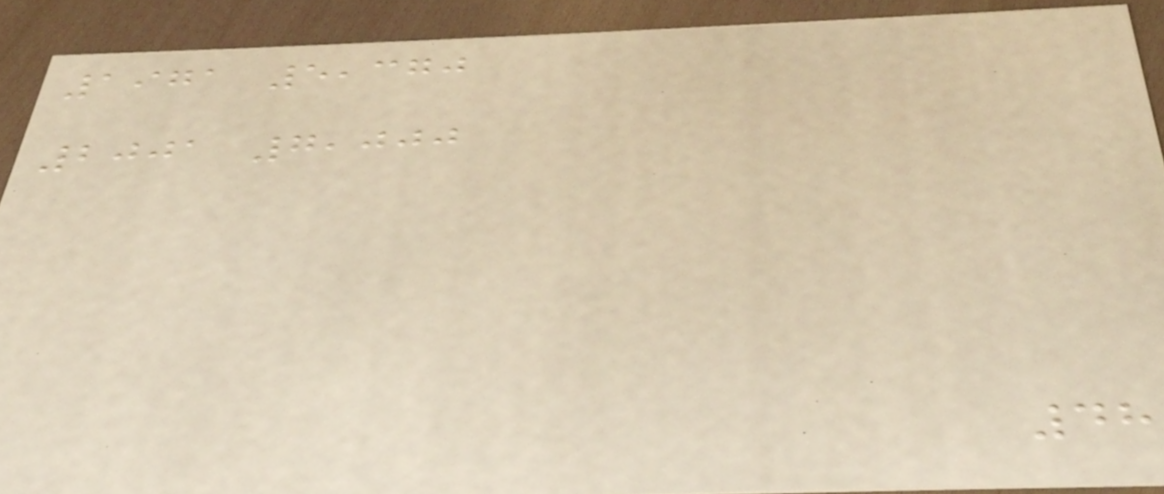1971 5,370
2001 7,000
48
